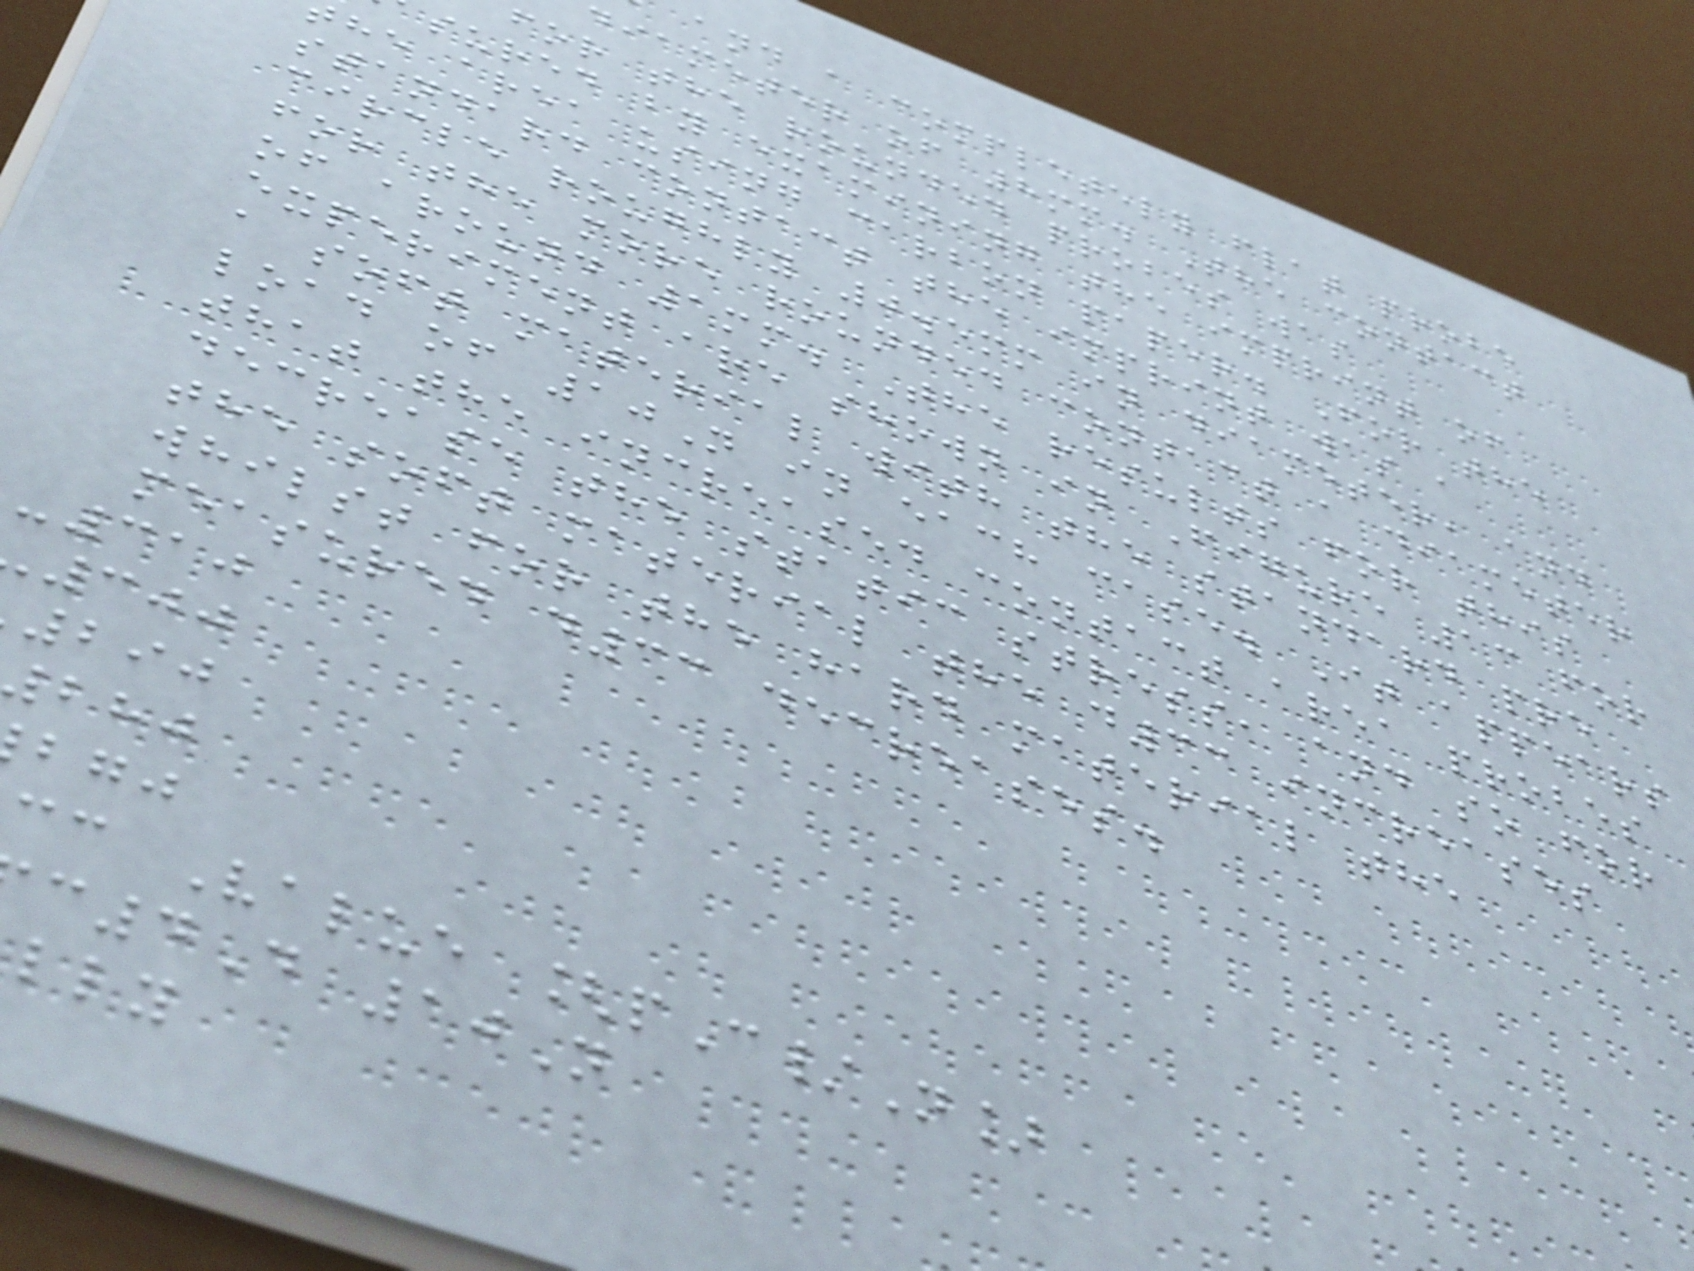and a completely flat probe
diameter of 8mm. The contact
for the rounded probes was
sured by examining the imprint of
he area using carbon paper. For the
standard contact the imprint was a
circle roughly 0.5mm in diameter, and
for the more rounded contact a diameter
of around 1mm. The results for this
experiment are shown in Figure 13 for
a soft material with the standard pre
load of 10N in each case. It appears
that the increased contact area probes
decrease the static stress, and so for
the soft material the d33 increases
whilst for the hard material the
measured d33 decreases.
-310
300
290
cc Value [pC/N]
4D 10N
